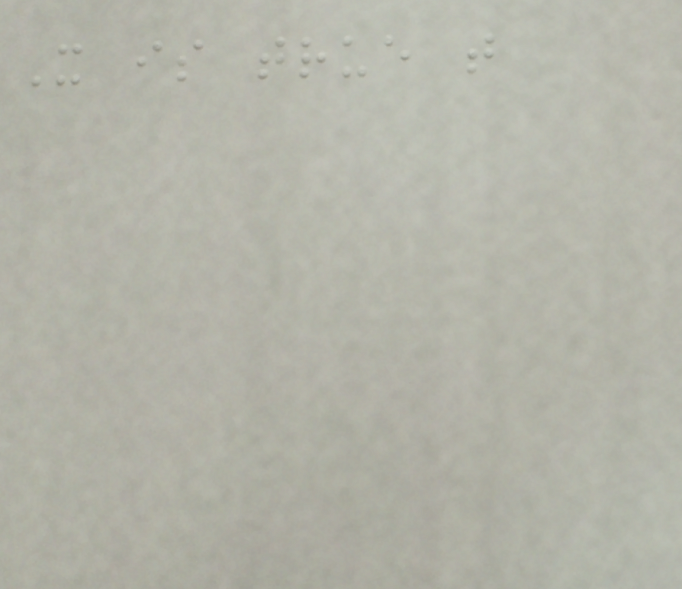It is true that
